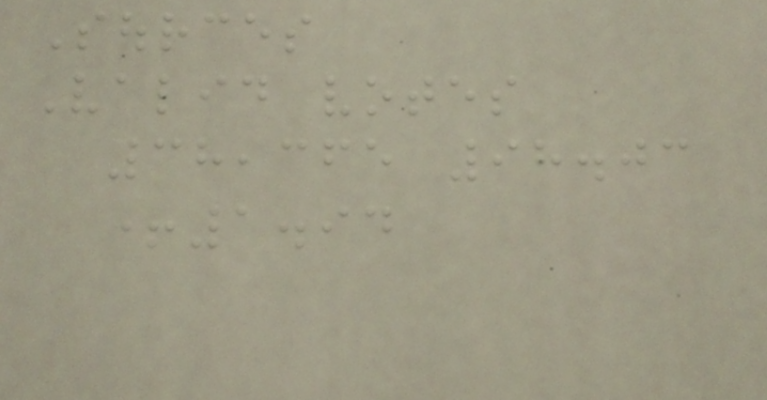Sources
Valid votes
38,365 98.03
+1.94
